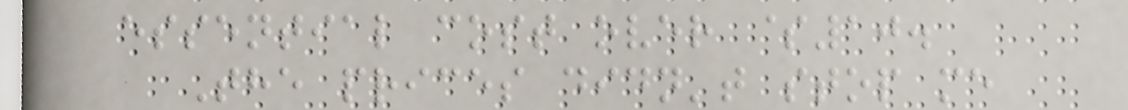essential cost over $10.
The prices didn't stop me
